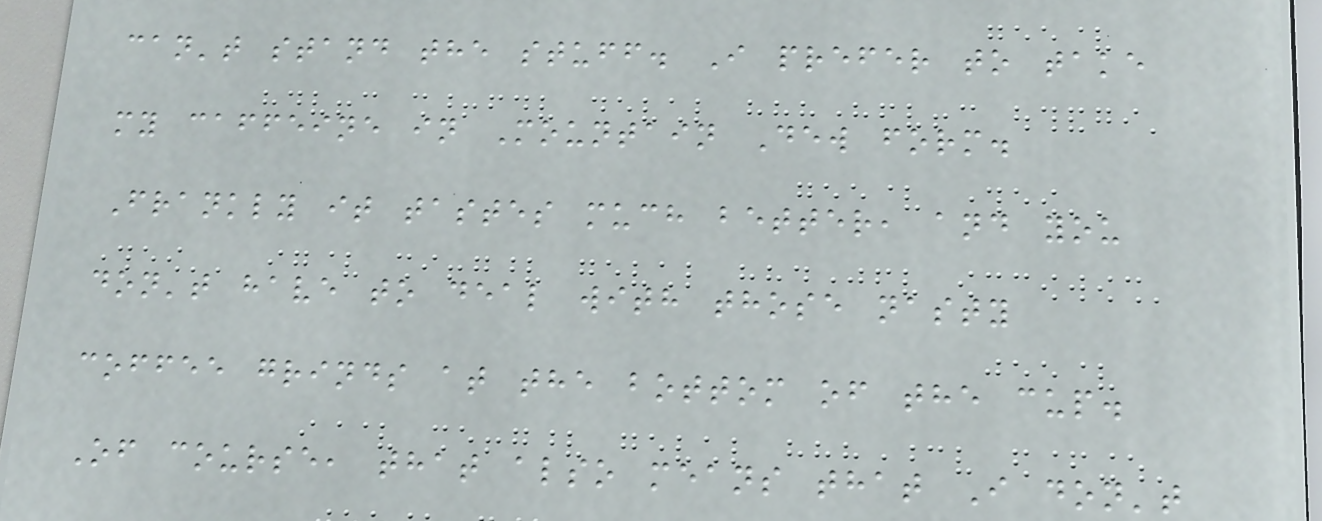can't stand the stuff. I prefer to take
my caffeine in Mountain Dew form.
Frankly it tastes much better, and you
don't have to deal with those nasty
coffee grinds at the bottom of the cup.
Of course, that also means that I don't
